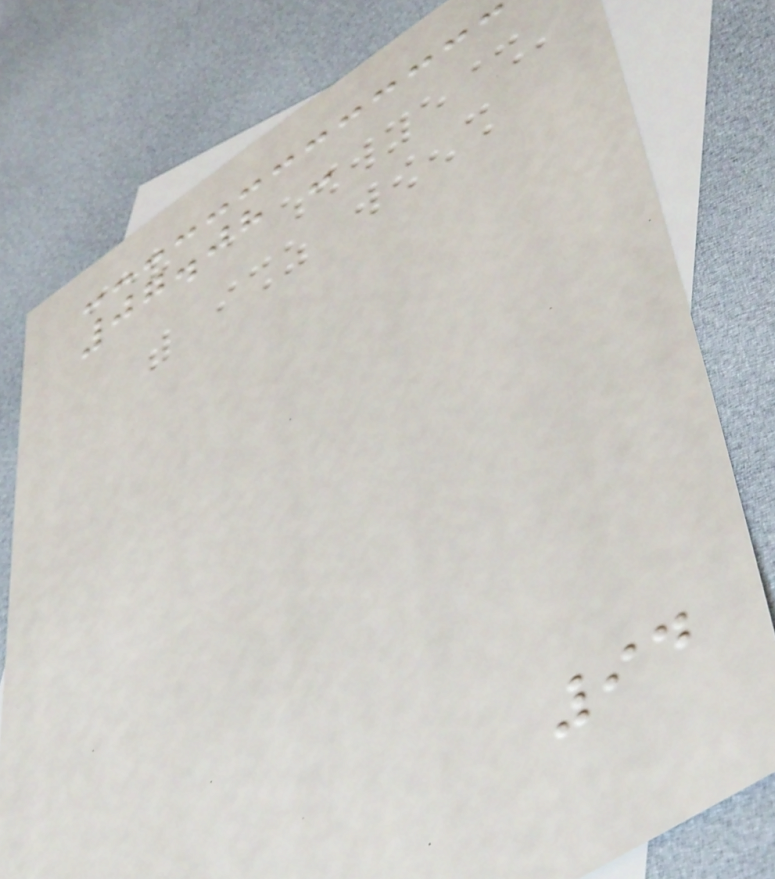07.08 -
94
